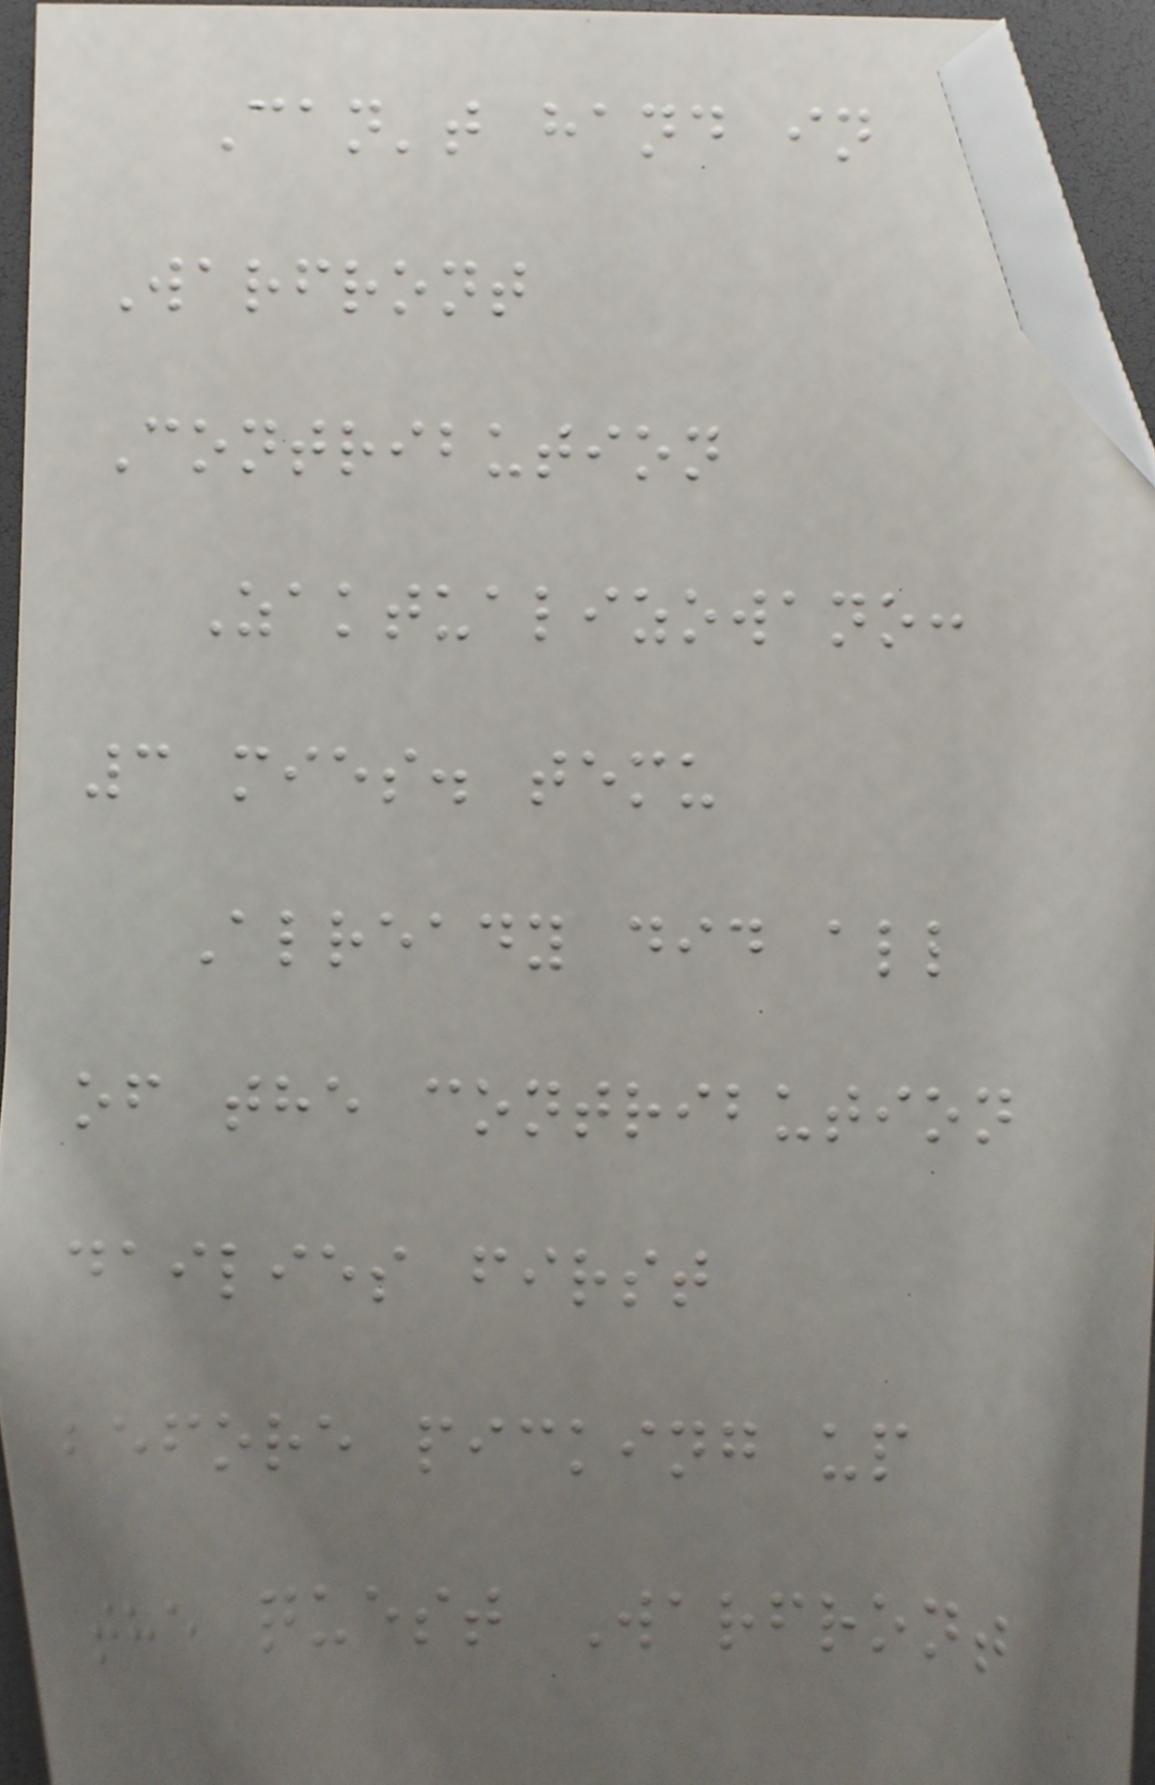Can't hand in
Warfront
Contribution
Zaktualizowano:
3 mies. temu
Already did all
of the contribution
dailies first
before picking up
the quest Warfront
